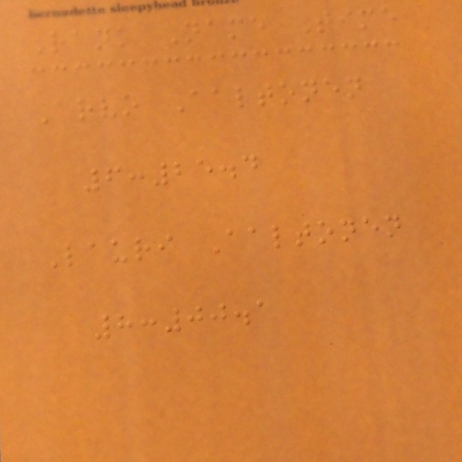Rank Name Time
Arvo Aaltonen
6:25.4
Lauri Aaltonen
8:00.1
